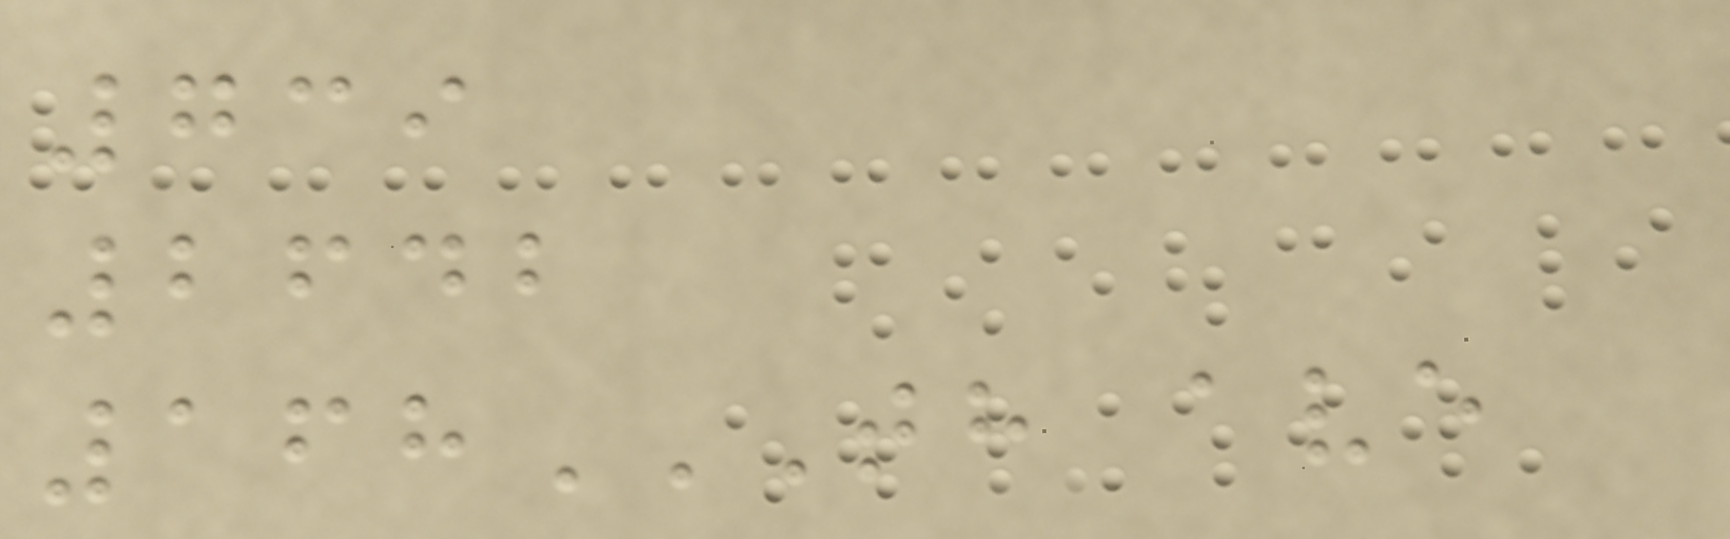739
2642
168TH AVE
